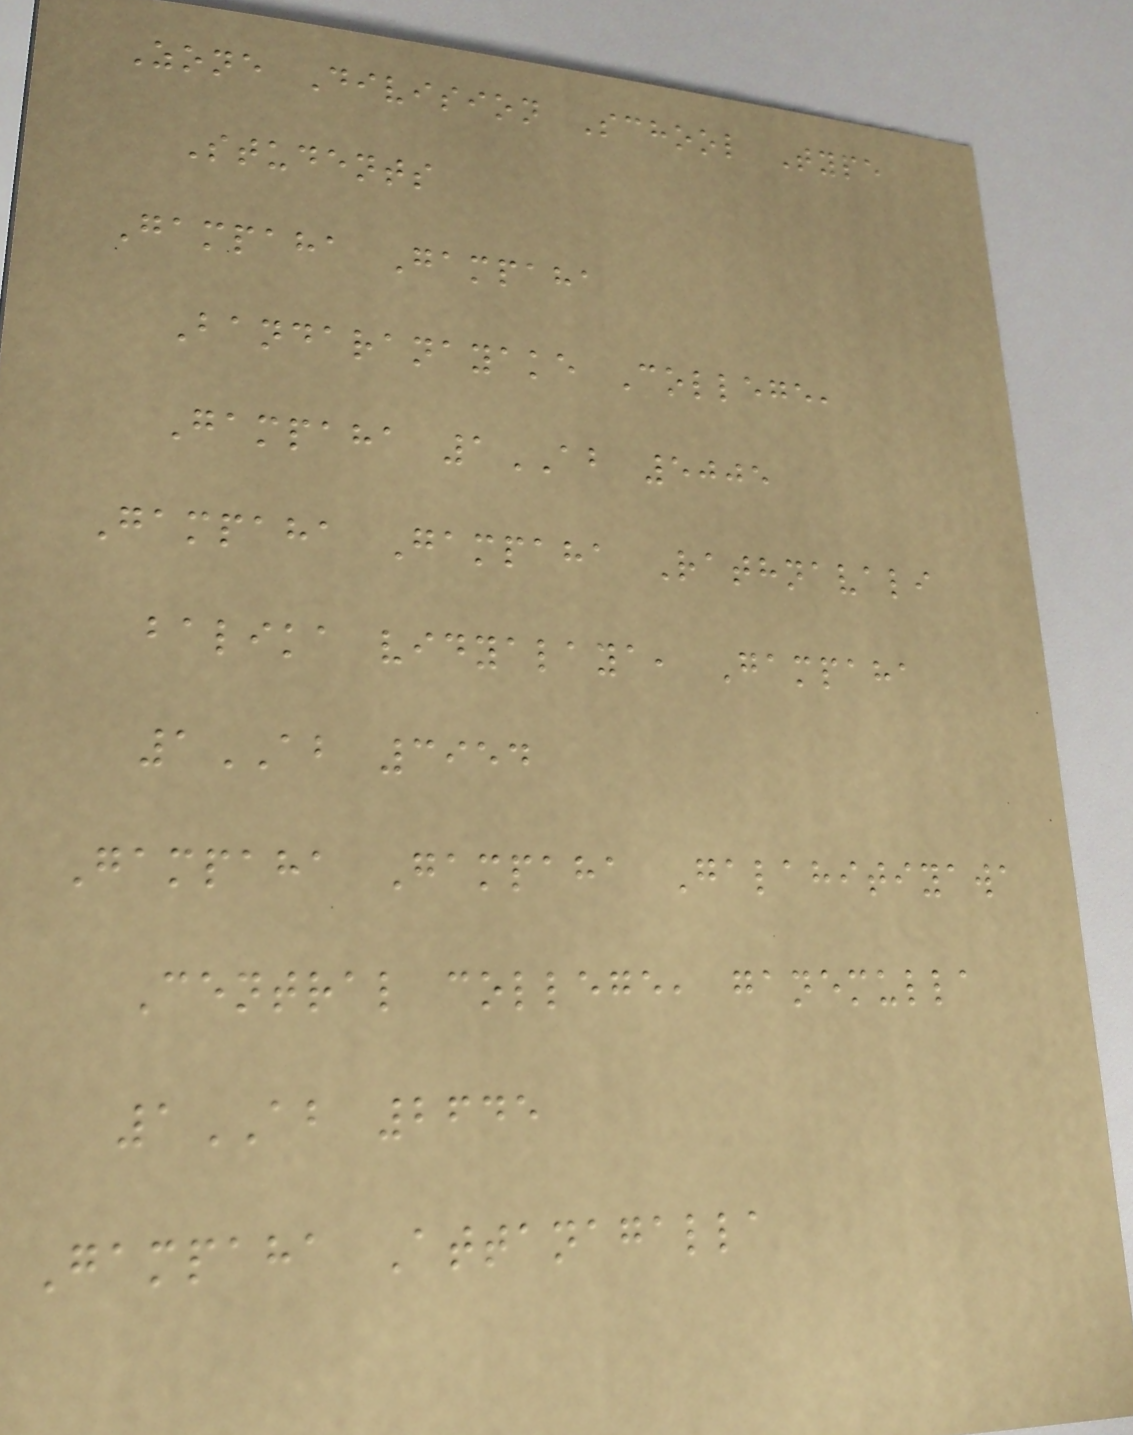Zone Division School Type
Students
Gampaha Gampaha
Bandaranayake College,
Gampaha 1AB 5005
Gampaha Gampaha Rathnavali
balika vidyalaya, Gampaha
1AB 3954
Gampaha Gampaha Galahitiyawa
Central college, ganemulla
1AB 2645
Gampaha Attanagalla
